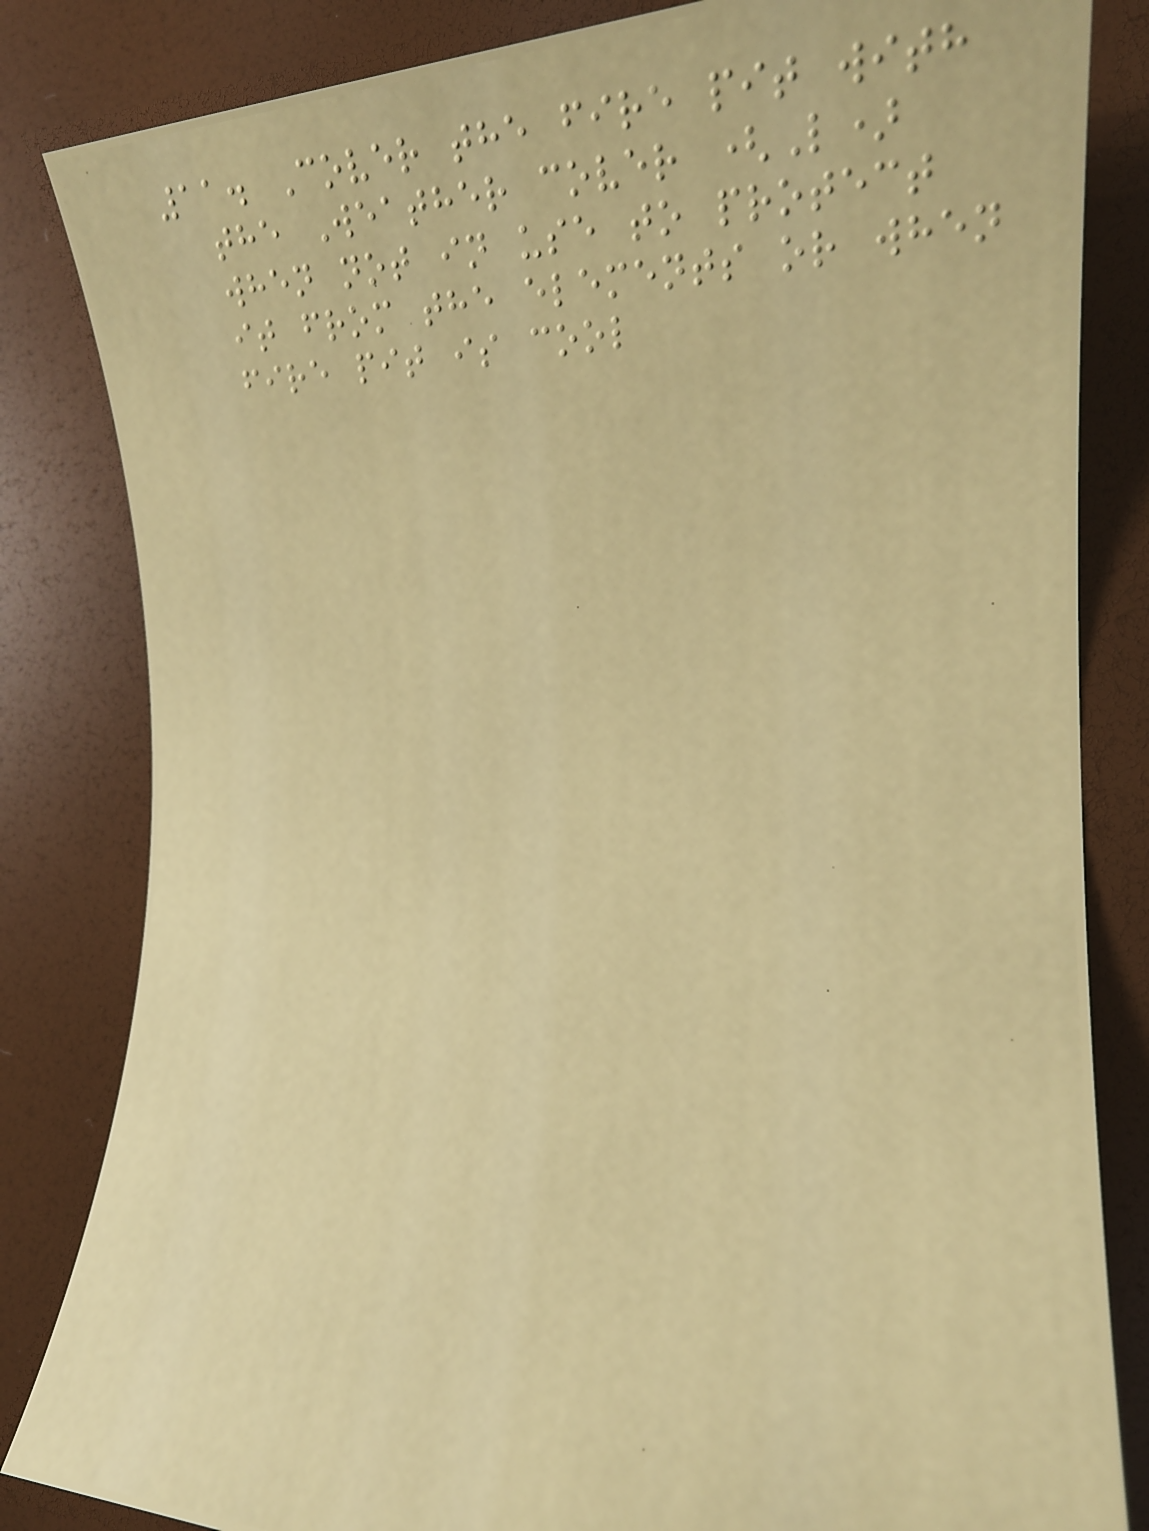11. Cover the fire pit with
the Weather cover (L)
when not in use to protect
it from the elements or when
fire pit is cool
